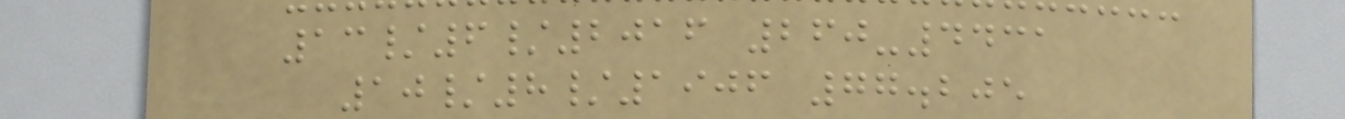13/6/2016 260-4431
10/8/1906 77.205
